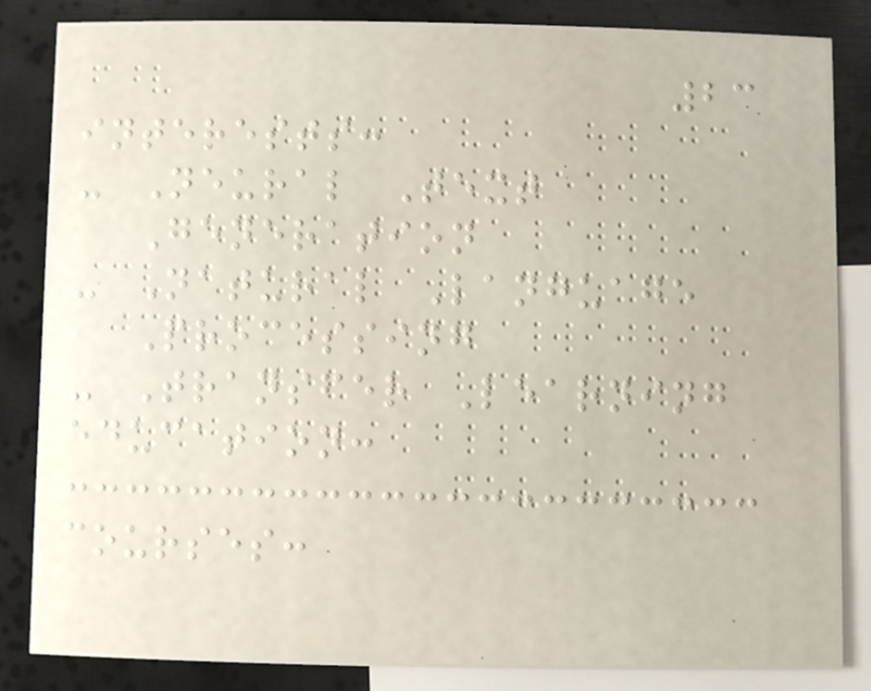23
interests:
- Neural Text
Generation
- Natural Language
Processing
- Transfer Learning
education:
courses:
